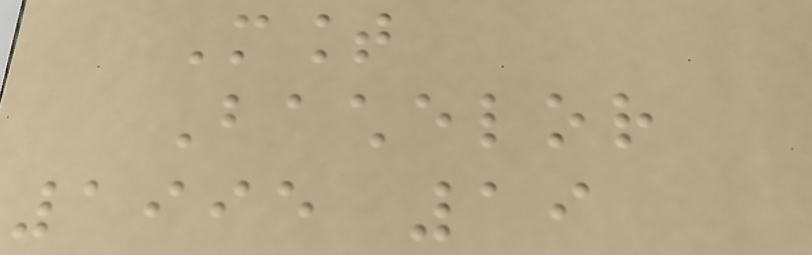Mount
Bachelor
1995 19
